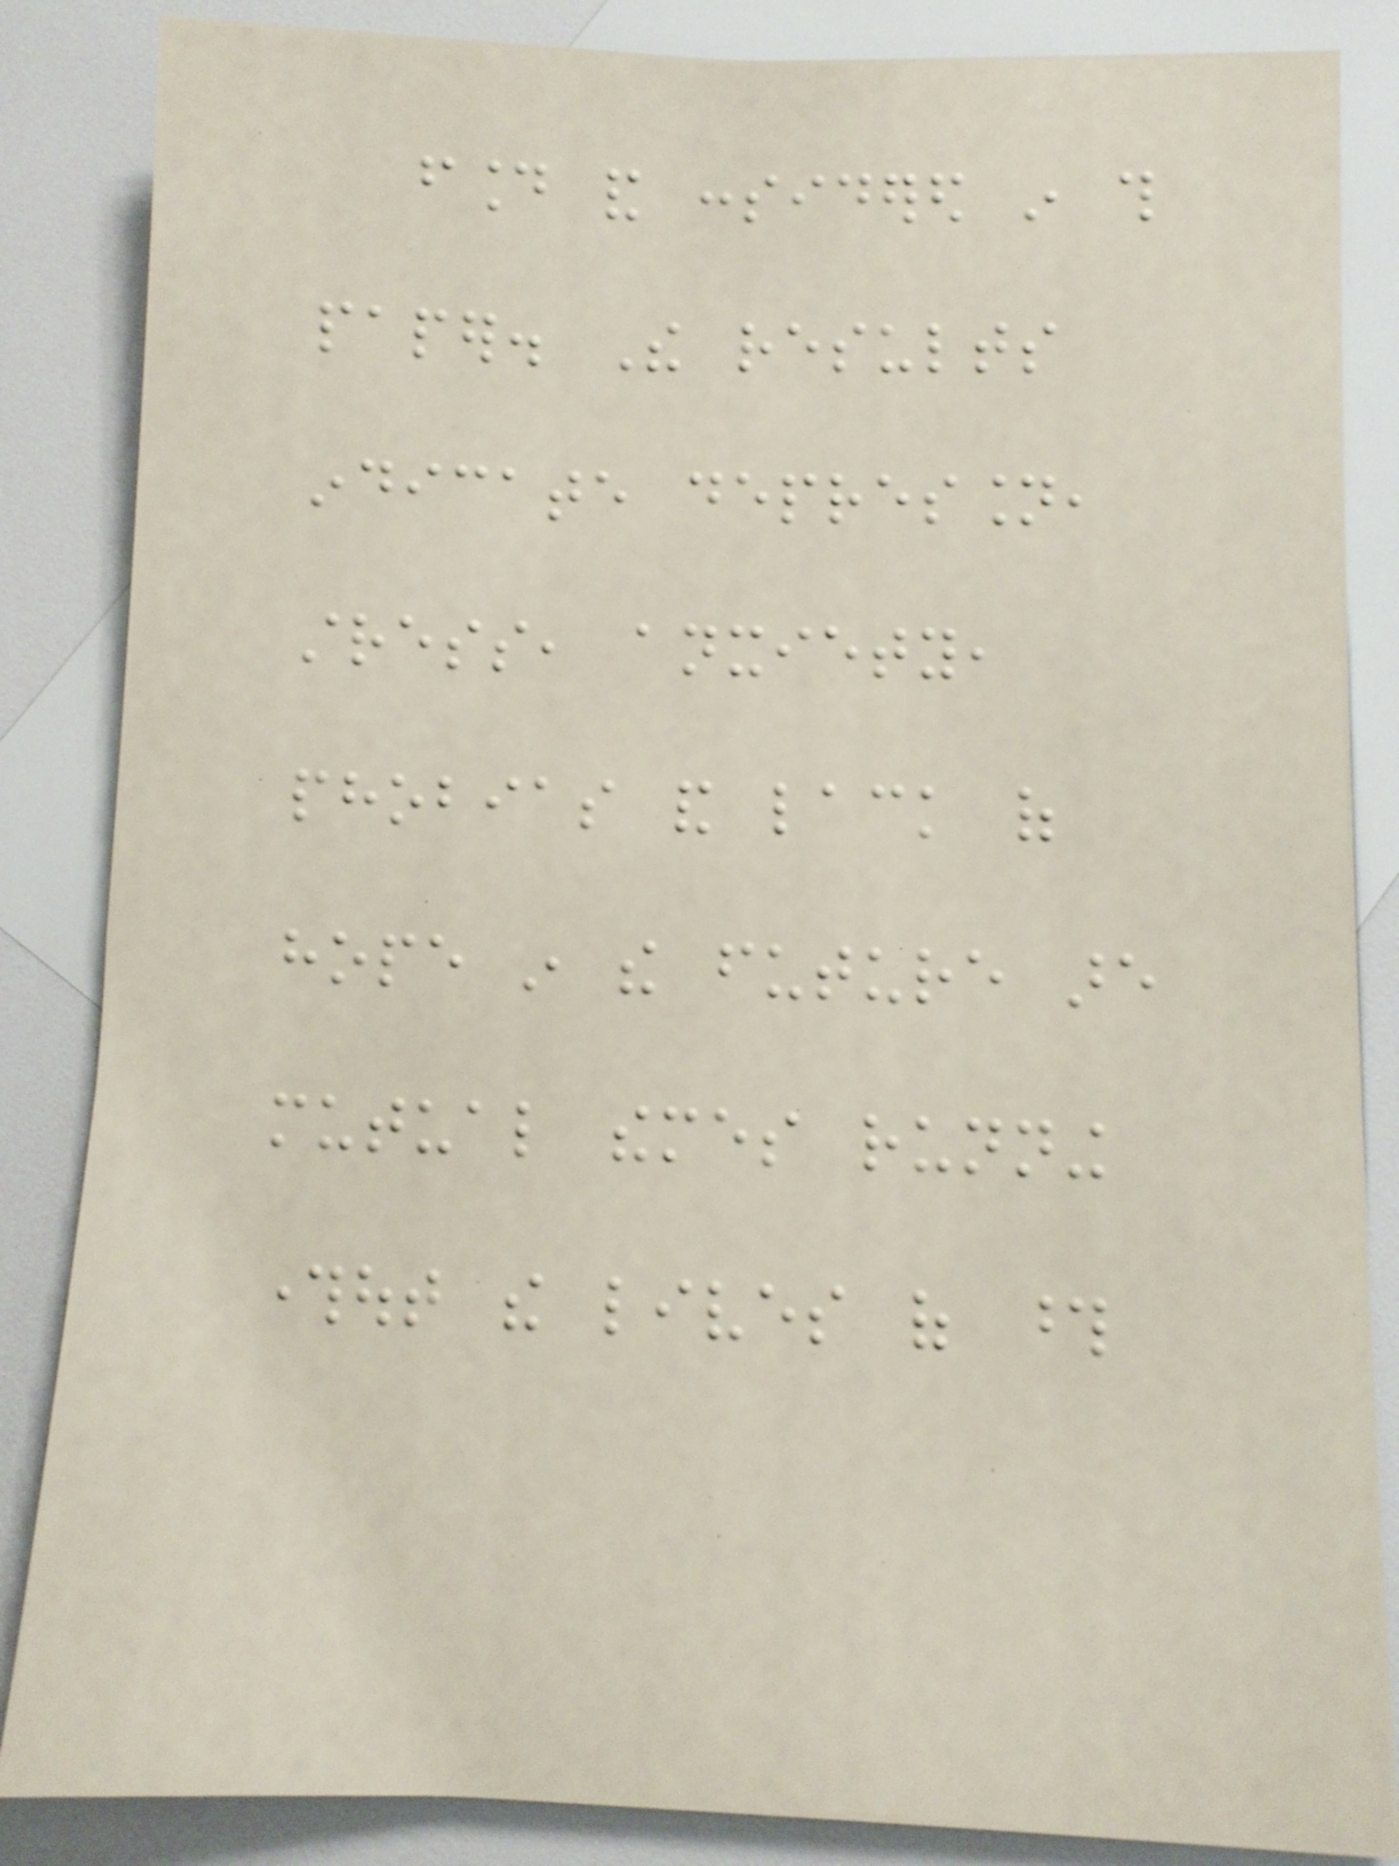found and considered in this
paper. The results
indicate depression,
stress, anxiety,
phobias and lack of
hope in the future are
mutual themes running
throughout the lives of those
